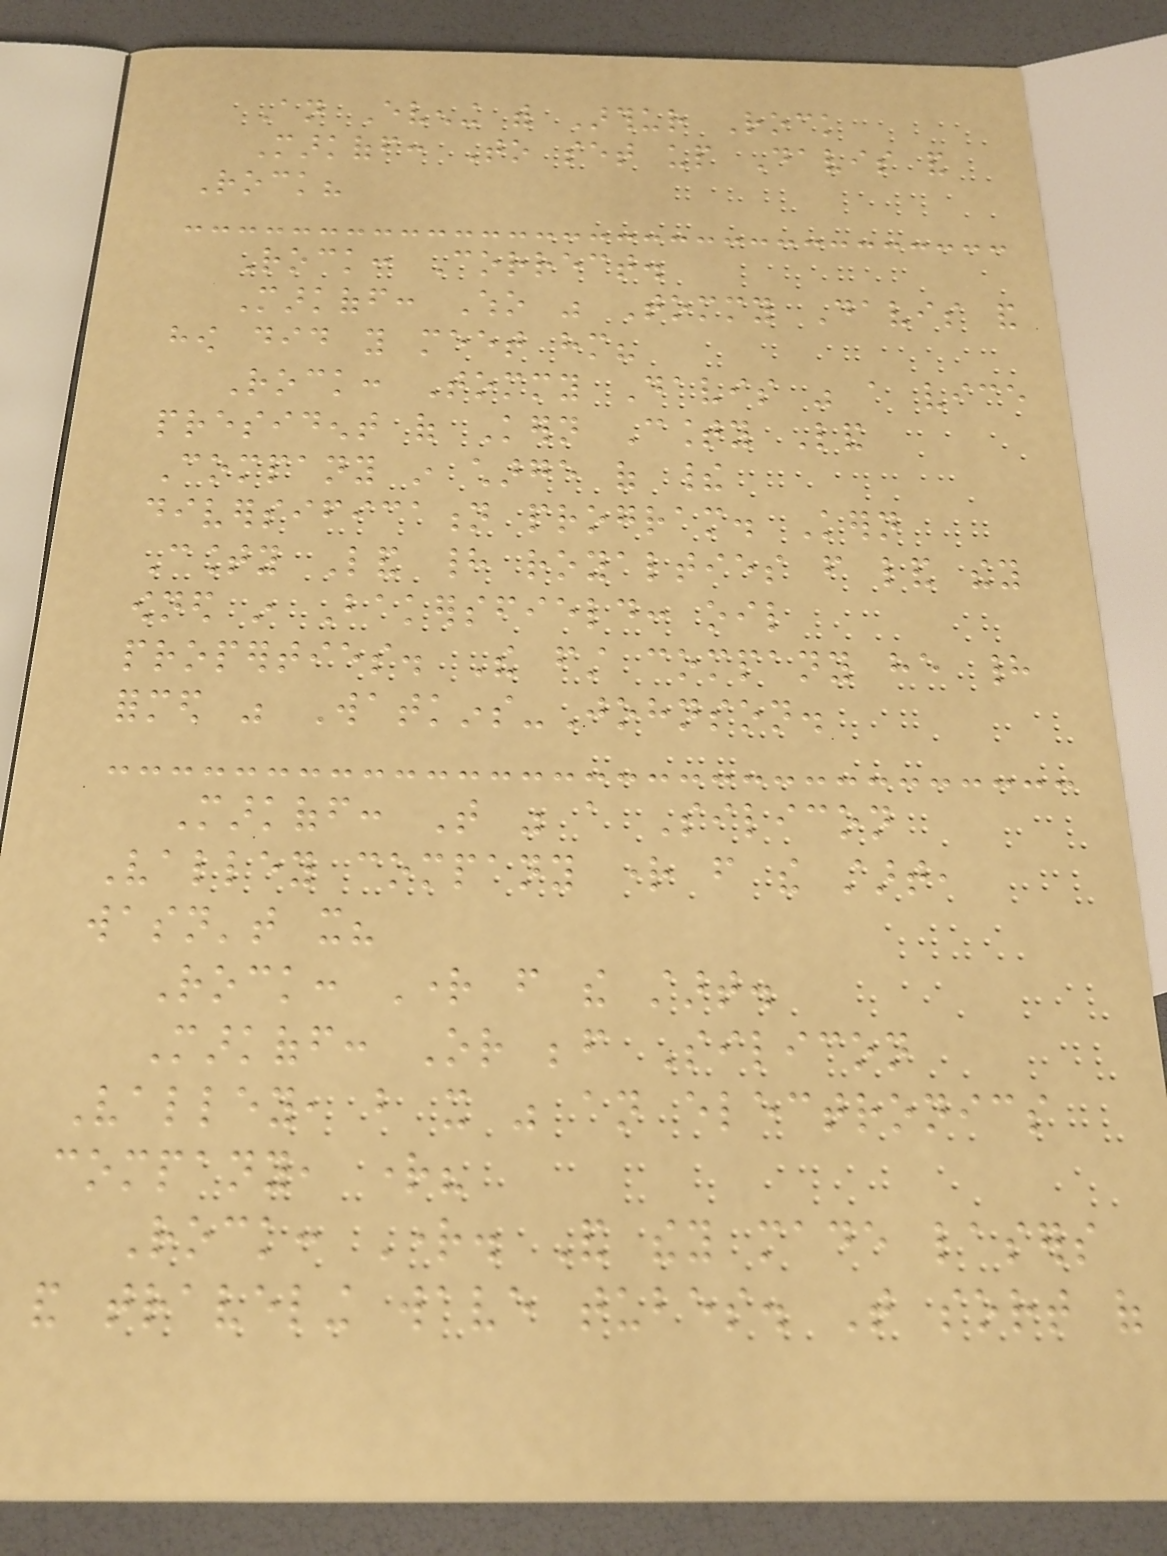An Evening with Arthur Rock
Markoff: To set up Davis and
Rock?
Rock: Correct.
Markoff: Who was Tommy Davis and
how did you meet him?
Rock: Tommy Davis was a vice
president of Kern County Land
Company in charge of their
diversification program. Kern
County Land had royalties from land they
owned in Bakersfield: oil
properties. The first company he had
formed was Watkins-Johnson.
Markoff: That was a Silicon
Valley company right from the start,
wasn't it?
Rock: Right from the start.
Markoff: Or before Silicon
Valley, but it was an electronics
company, right?
Rock: Right. And they made lasers
and traveling wave tubes. That sort of
